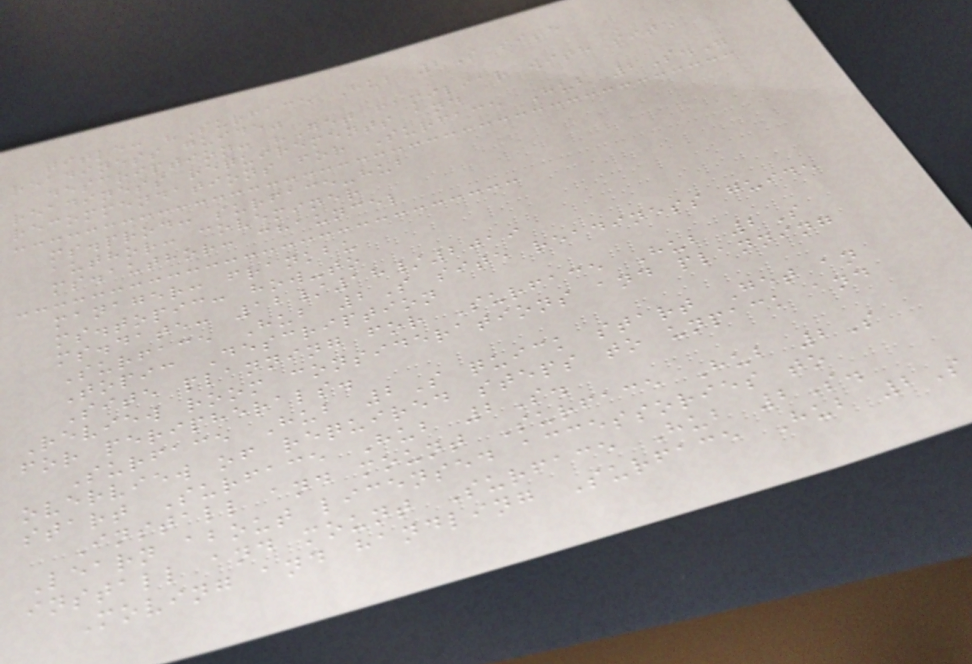title: "Surface Hub 2S site
readiness guide"
description: "Get familiar with site
readiness requirements and
recommendations for Surface Hub 2S."
ms.prod: surface-hub
author: coveminer
ms.author: chauncel
manager: frankbu
ms.topic: how-to
ms.date: 12/18/2019
Surface Hub 2S site readiness guide
Topic Description
Site planning for Surface Hub 2S
Review room considerations and planning
for peripherals.
Surface Hub 2S quick start Get an
overview of required steps to unpack and
start Surface Hub 2S.
Install and mount Surface Hub 2S
Learn about licensed accessories to
install and mount Surface Hub 2S.
Moving and handling Surface Hub 2S
